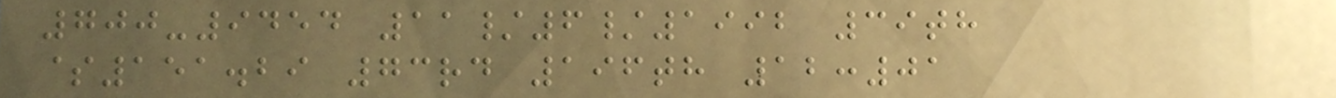700-9454 11/6/1992 39th
$151.29 73rd 196th 12:01
